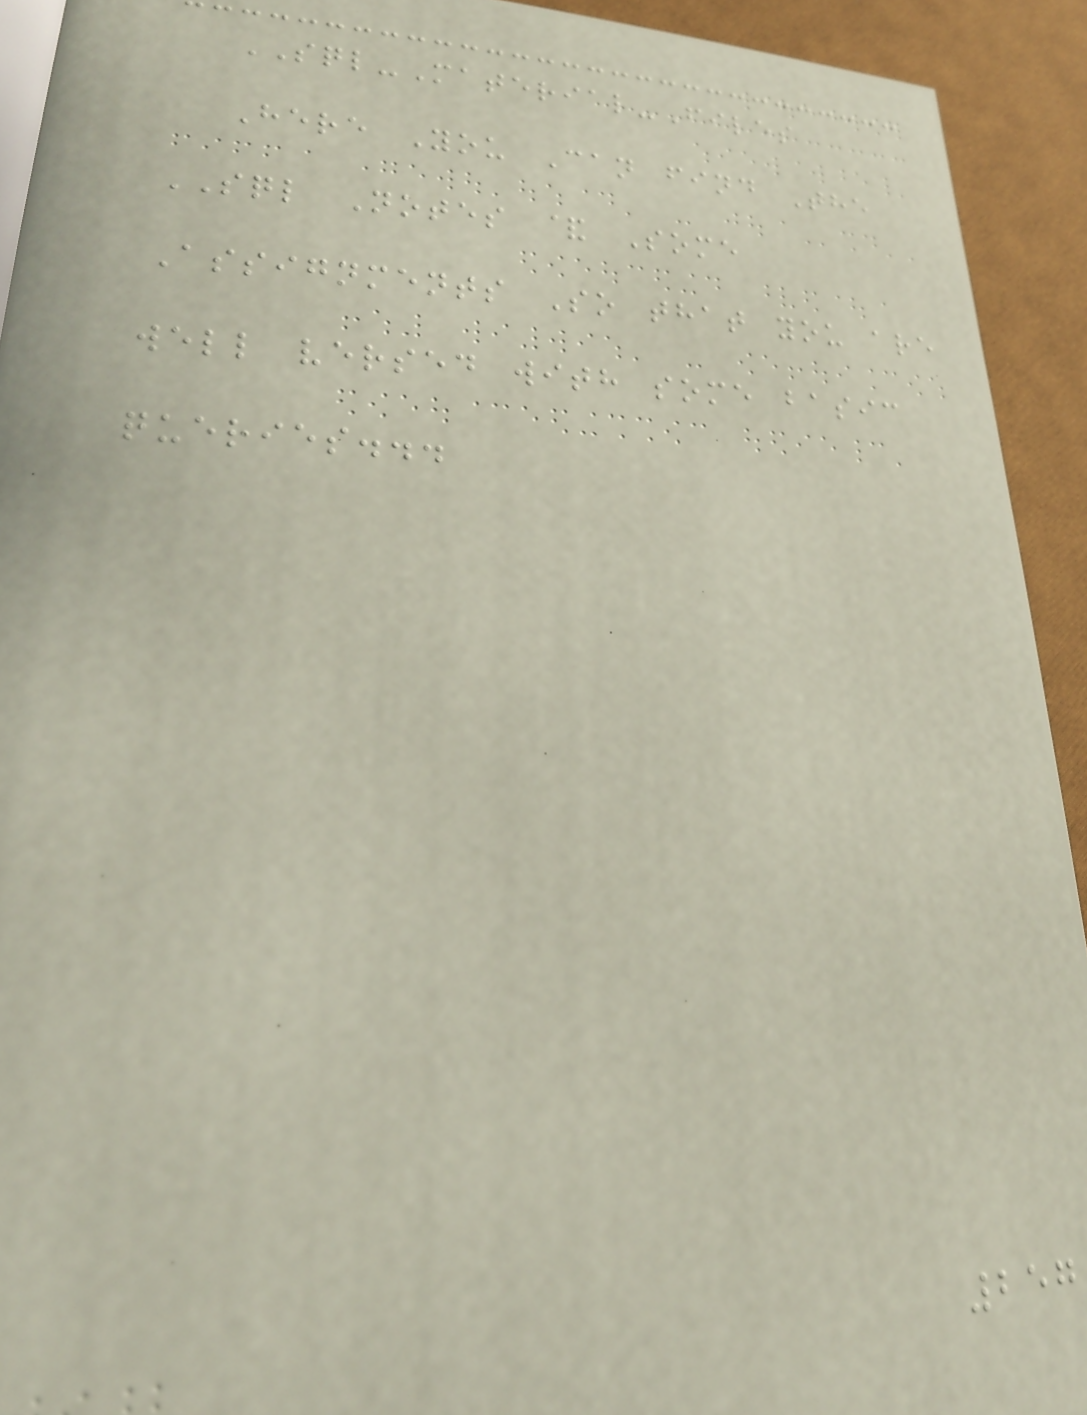SQL-Material-Files
Here You Can find The
SQL Notes & Some
Assignments So that you are
well versed with some basic
queries...
257
